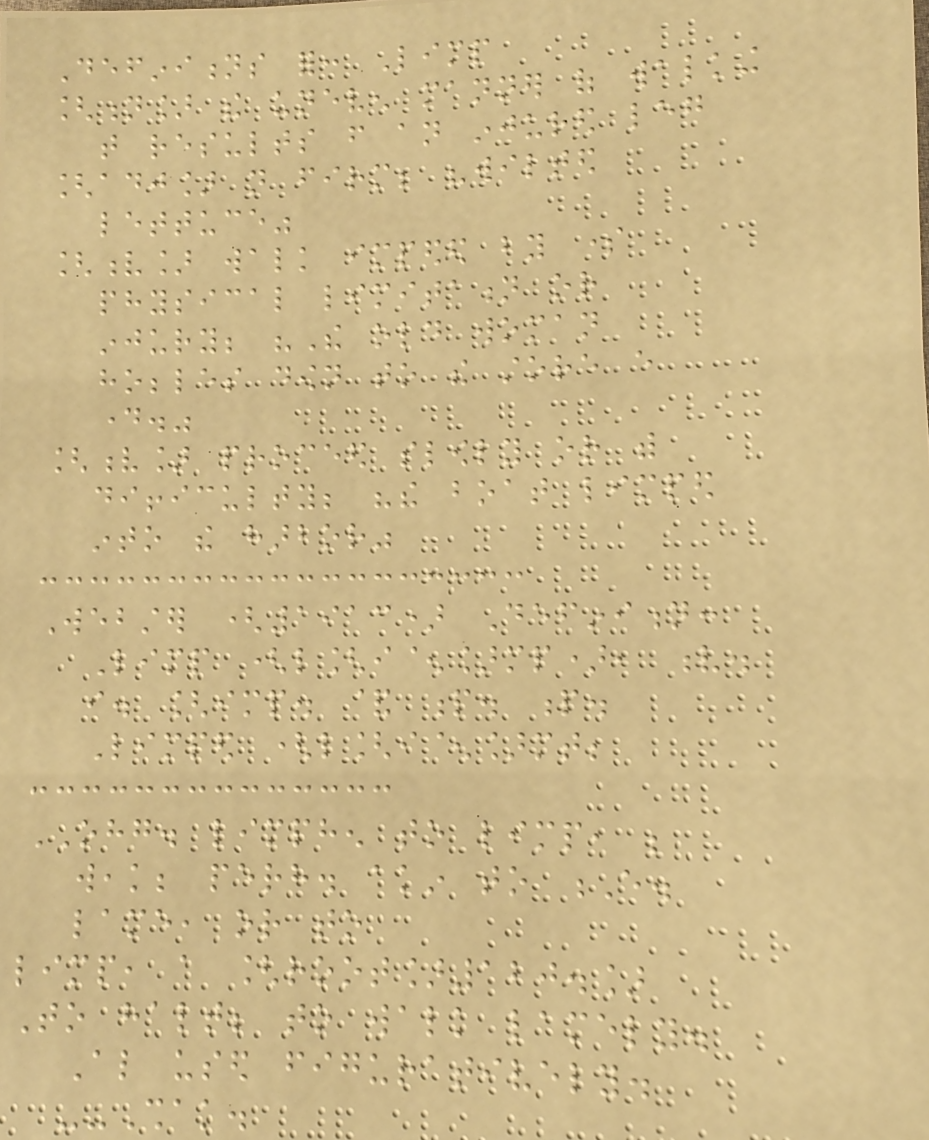Definitions for: Limp
[n] the uneven manner of walking
that results from an injured leg
[adj] not firm; "wilted
lettuce"
[v] walk impeded by some
physical limitation or
injury; "The old woman
hobbles down to the store every
day."
[v] proceed slowly or with
difficulty; "the boat limped
into the harbor"
Webster (1913) Definition:
Limp (l[i^]mp), v.
i. [imp. & p. p.
Limped (l[i^]mt;
OHG. limphen to limp, be
weak; perh. akin to E.
lame, or to
limp, a [root]120.]
To halt; to walk lamely.
Also used figuratively.
--Shak.
